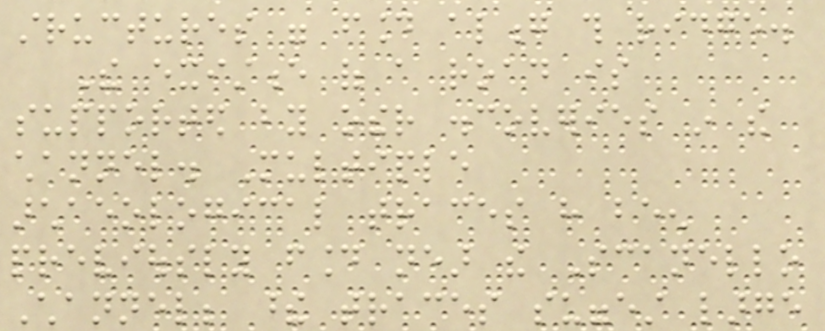structures were found along this ridge.
The existence of a road is
supported by other discoveries in the
channel. Multiple
archaeological traces have been
previously found near the Scanello
Channel; these traces suggest large
